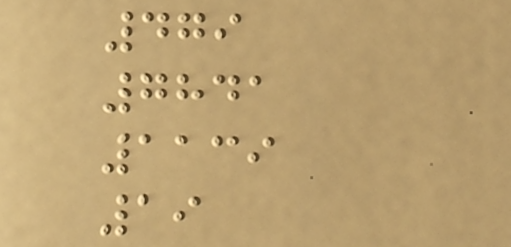479
7841
1139
19
